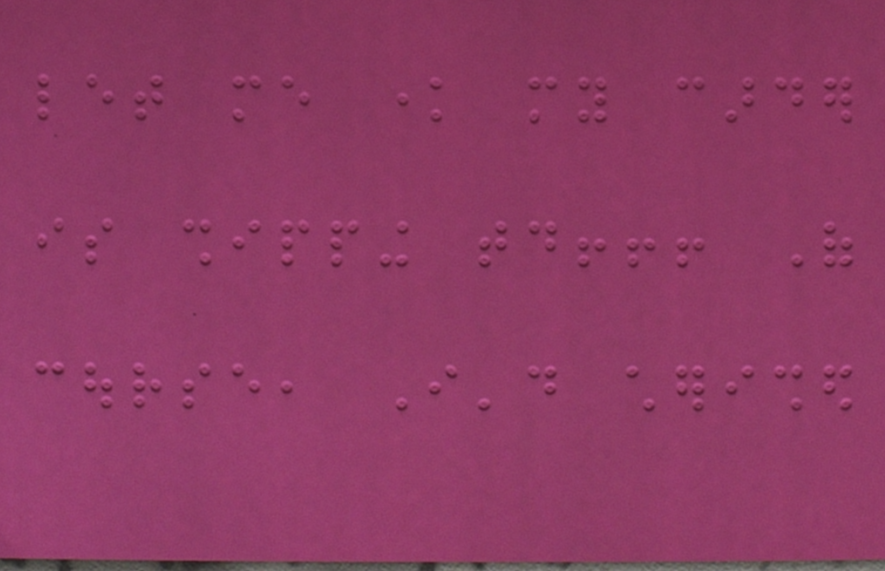let me know my carder
is shipping today!!! Of
course, I'd cherished
